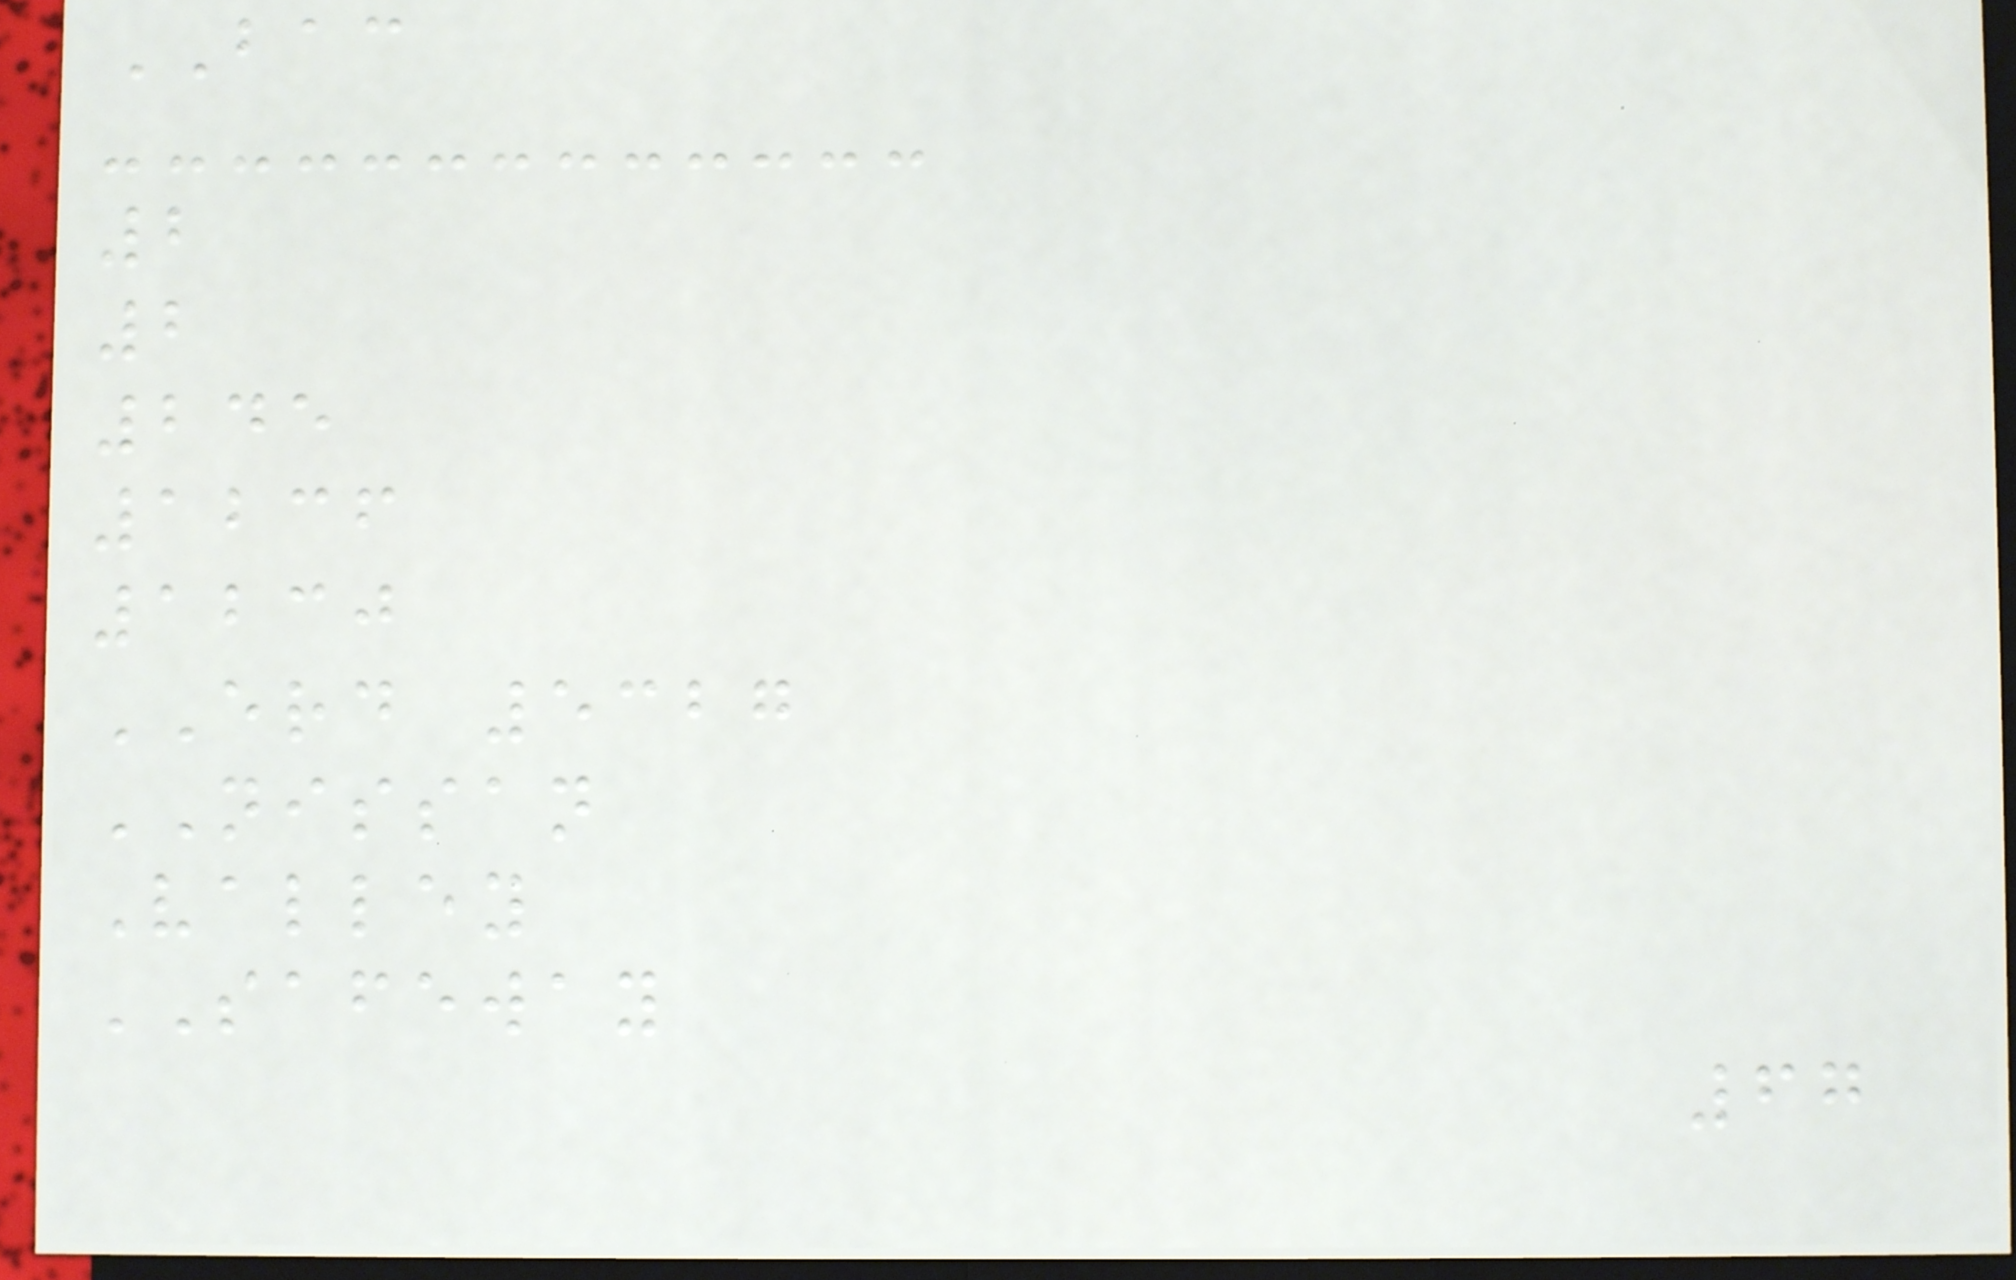BAC
2
2
245
1236
1230
ERD 5327
NISSAN
Valley
SAFEWAY
67
